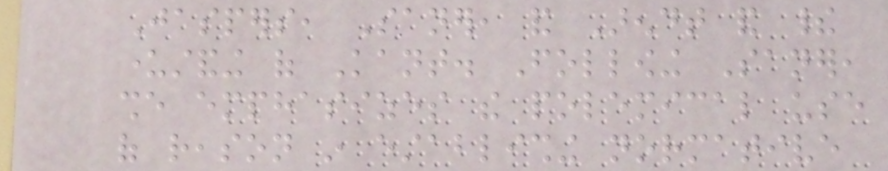Jaspers, Saner, and Arendt and their
understanding of Kant. Following Saner,
she emphasizes the polemical use
of reason in establishing normative
